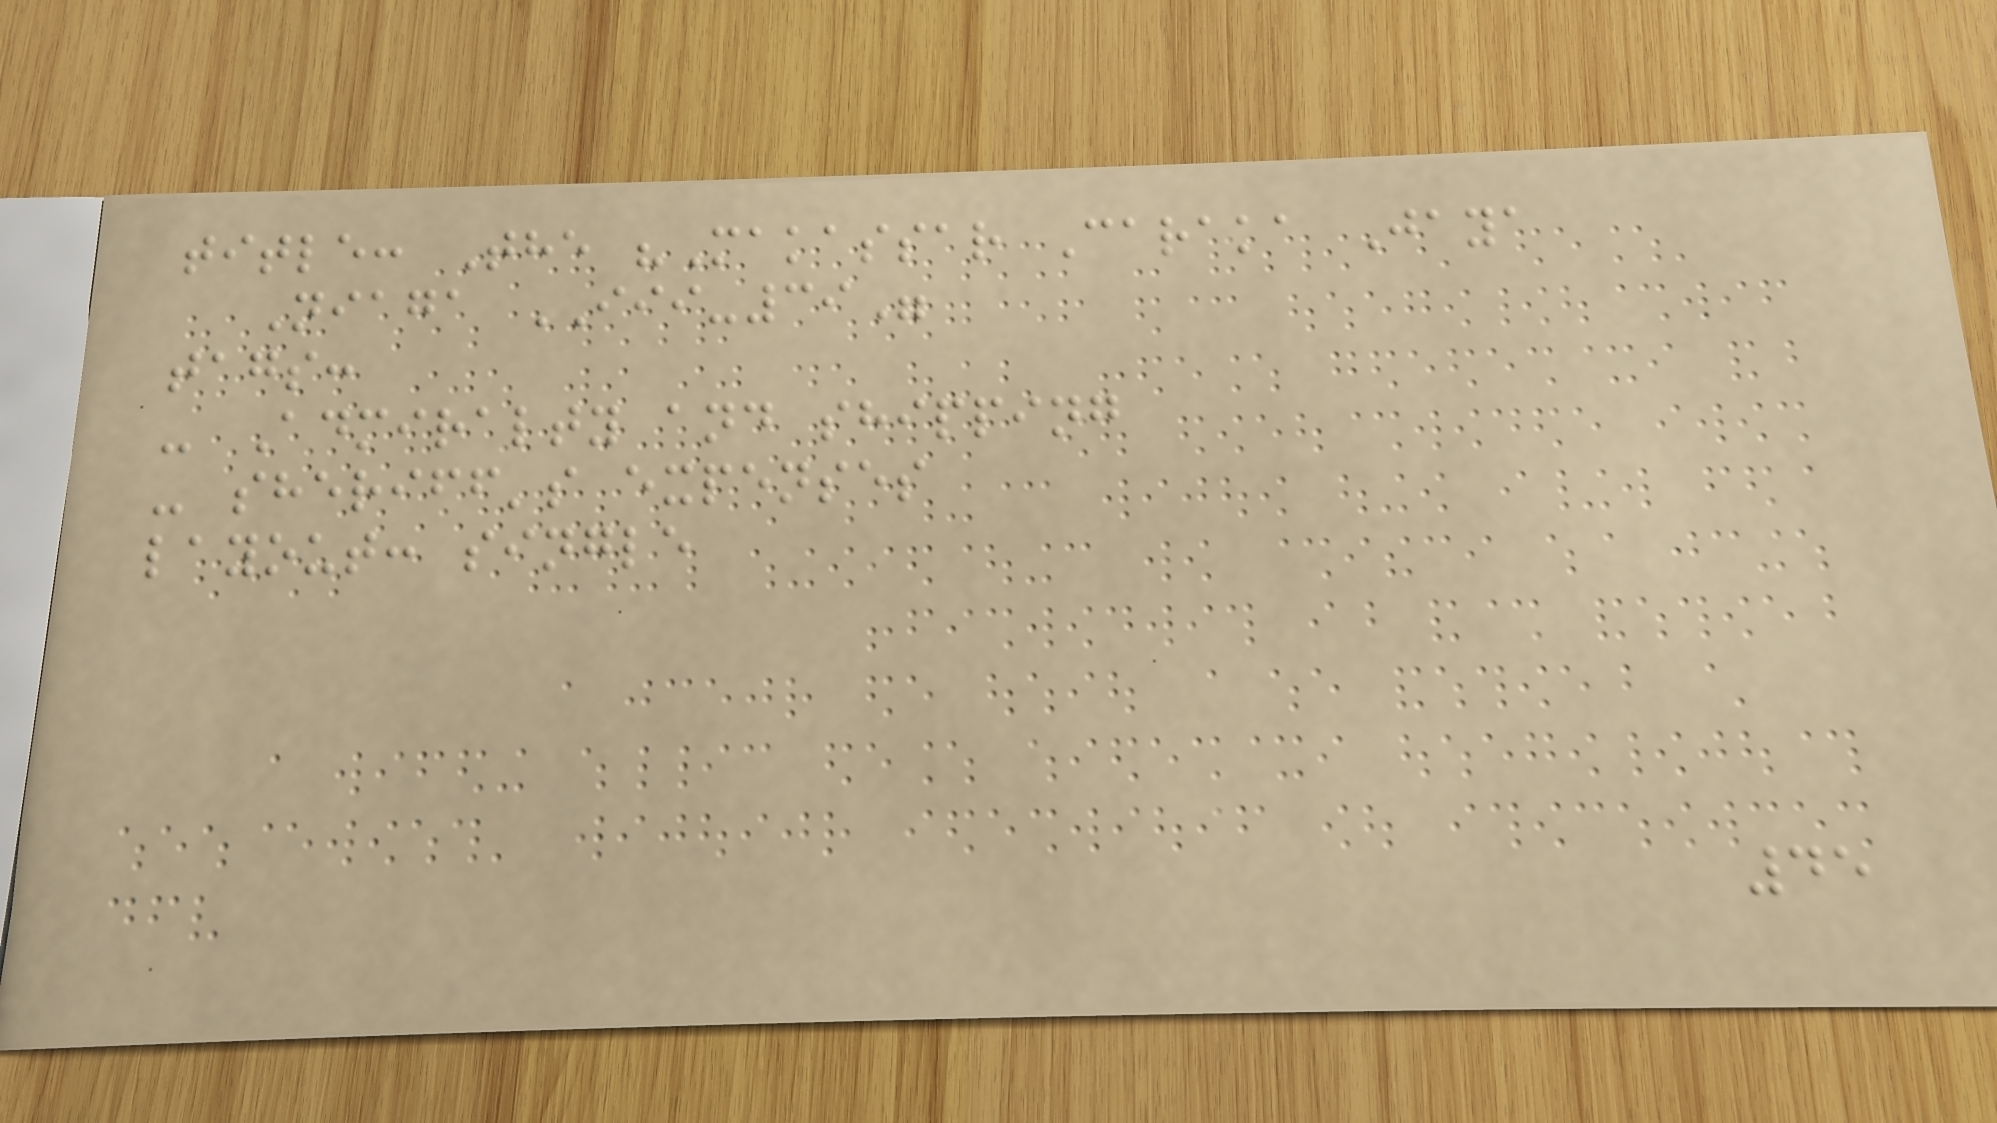title: The "Makassar Caraka Jaya
Niaga III-39"
tags:
- Admiralty and shipping
- sheriff's expenses
layout: single
45
